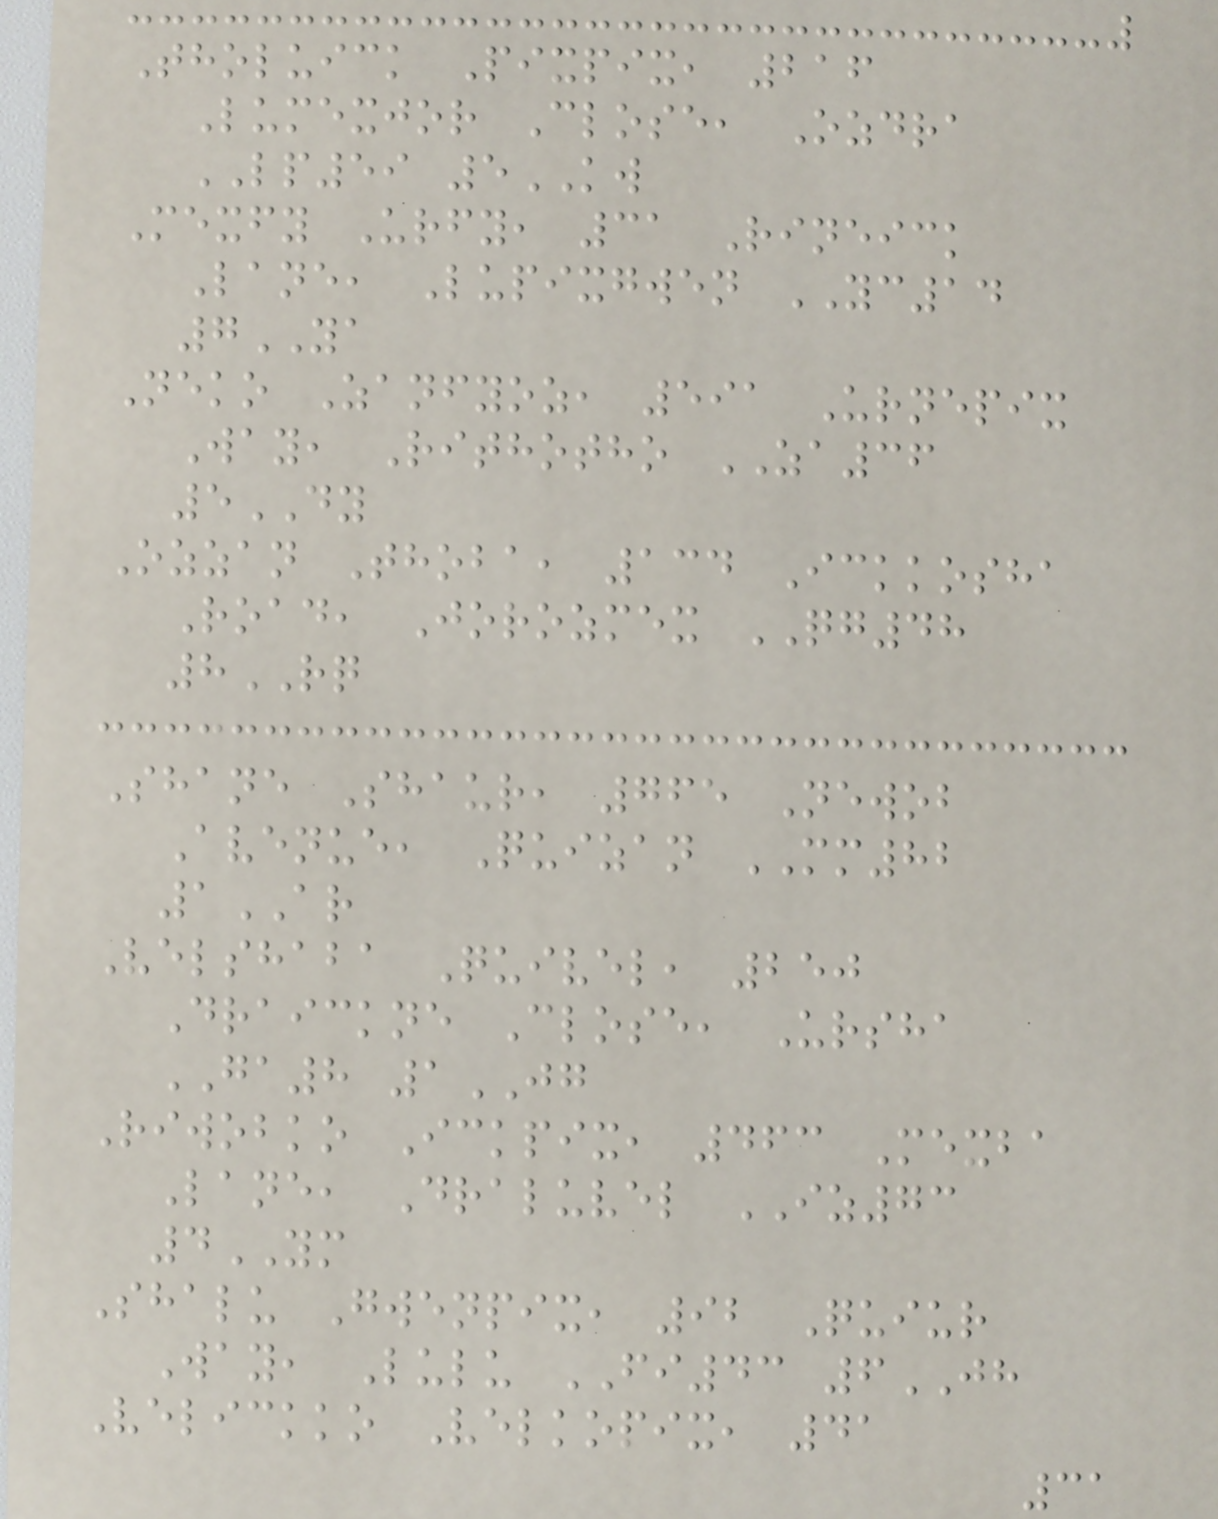Tholuick Pixpix, 216
Lumexjor Close, Ozdra
LP59 5KW
Mexfy Urfy, 31 Rineick
Lane, Lupixgwen YC14
7YA
Neko Zanfyoz, 591 Urnepix
Way, Rithotho ZA36
5DY
Ozzan Thoba, 134 Ickkosha
Road, Jorozmex QG48
8RQ
Shane Shaur, 765 Newob
Avenue, Quizan MM82
1AR
Velshaba Quivel, 250
Draickne Close, Ursha
GA8 1JG
Riwobko Ickpix, 463 Mexba
Lane, Draluvel IZ73
4YM
Shalu Gwenpix, 92 Quiur
Way, Lulu FI43 6JH
Velickko Velkopix, 41
31
